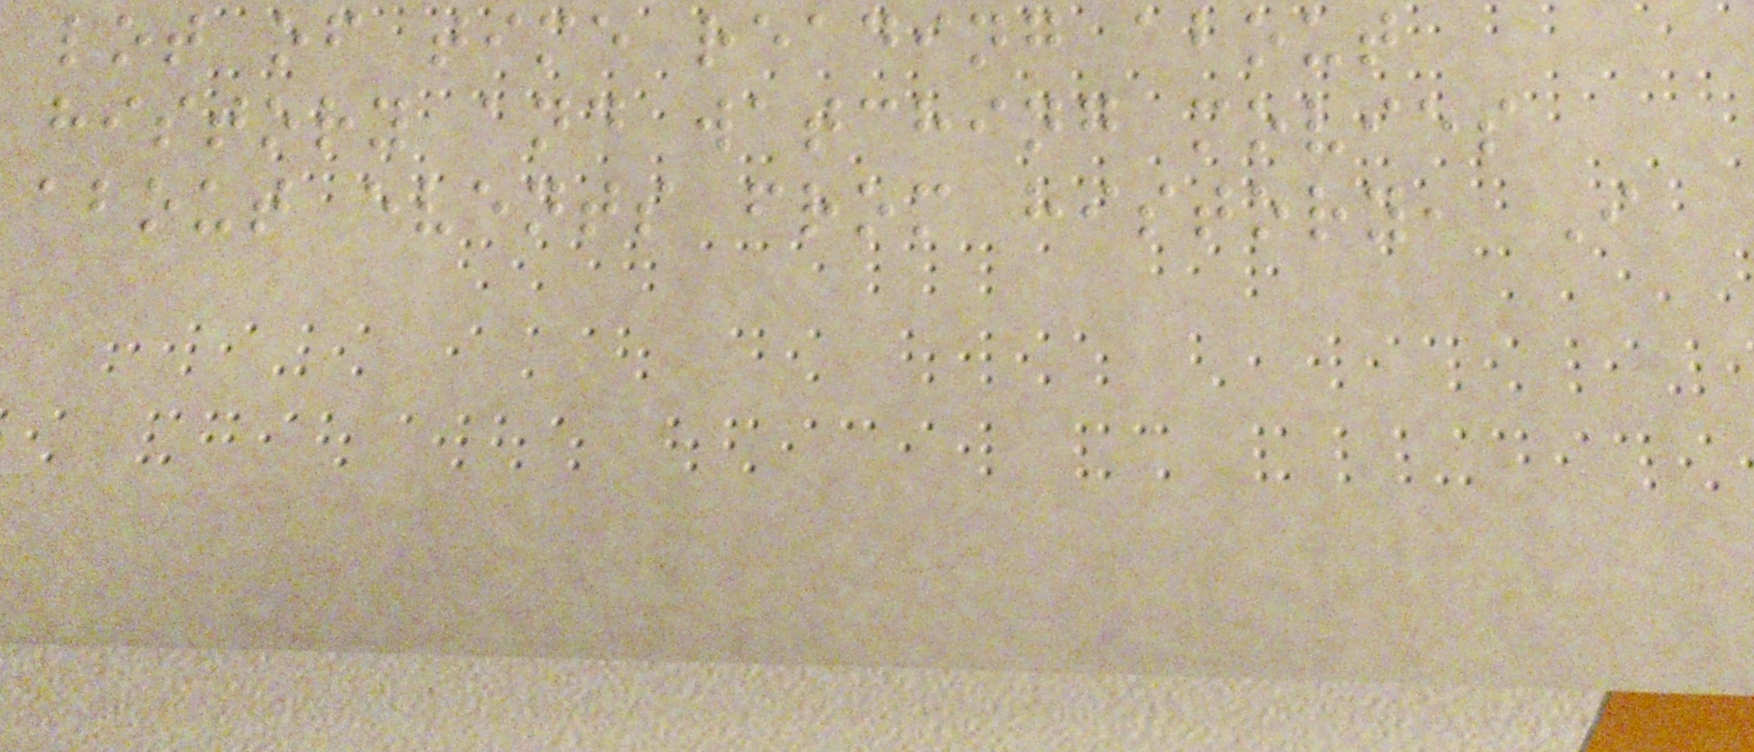lot of time reading about
history and watching movies
about events from history, I
